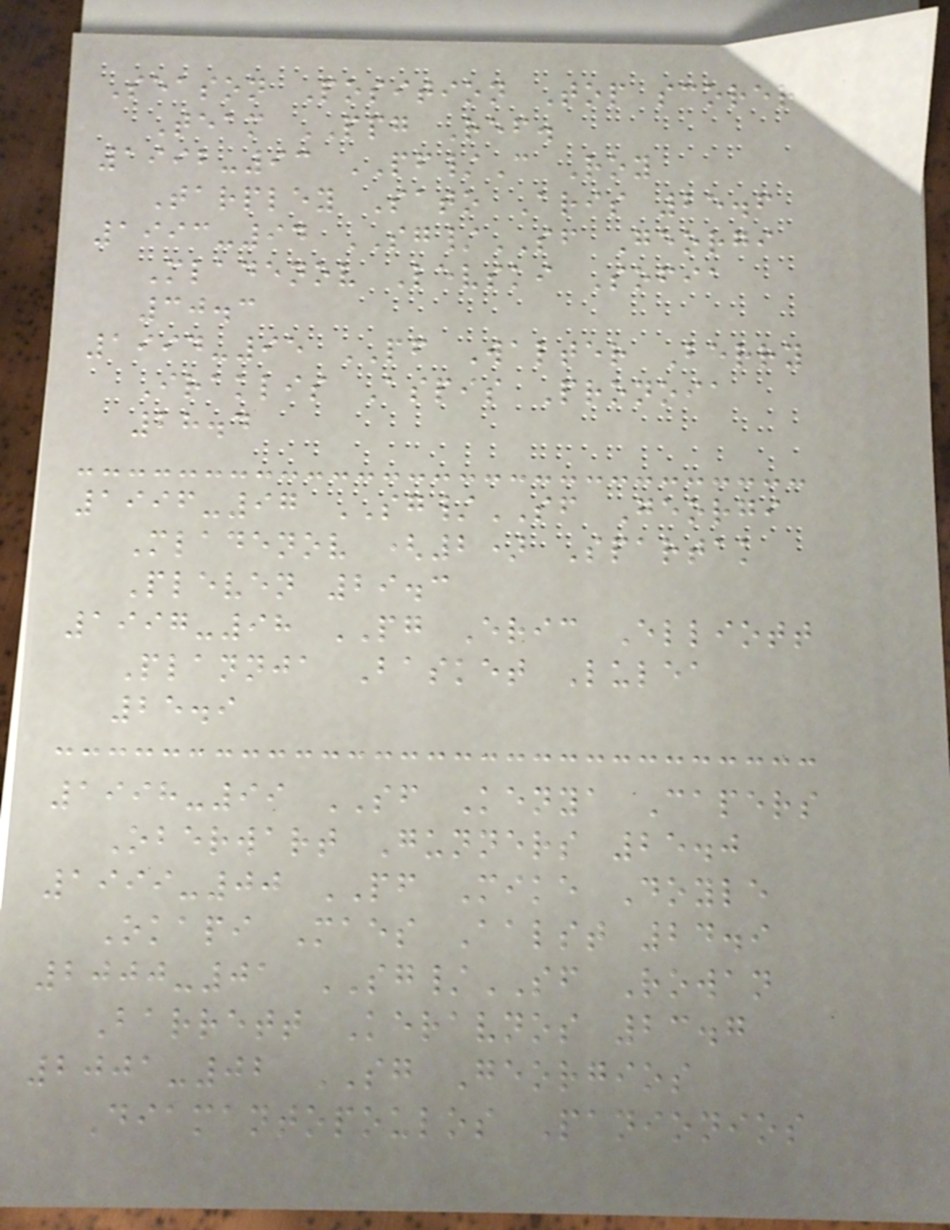Season Position Top scorer
Team PPG Ref.
1992-93 PF/C Roy
Tarpley Sato Aris 25.6
1993-94 SG/SF Georgi
Mladenov Levski Sofia
30.3
1994-95 PF Walter Berry
Iraklis Aspis Pronoia
28.4
1996-97 SG/SF Georgi
Mladenov (2) Spartak
Pleven 29.3
1997-98 PG Eric Elliott
Plannja Basket Lulea
25.9
1998-99 SF Kenya Capers
Oberwart Gunners 25.0
1999-00 PF Mike Doyle
Okapi Maes Aalst 24.9
2000-01 SG/SF Rowan
Barrett Keravnos 23.7
2001-02 SG Georgios
Diamantopoulos Panionios
